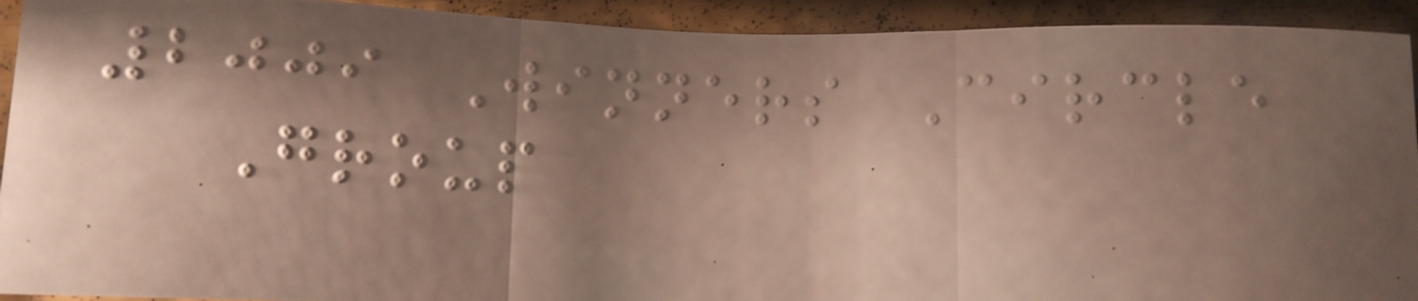2009 Winners Circle
Group
